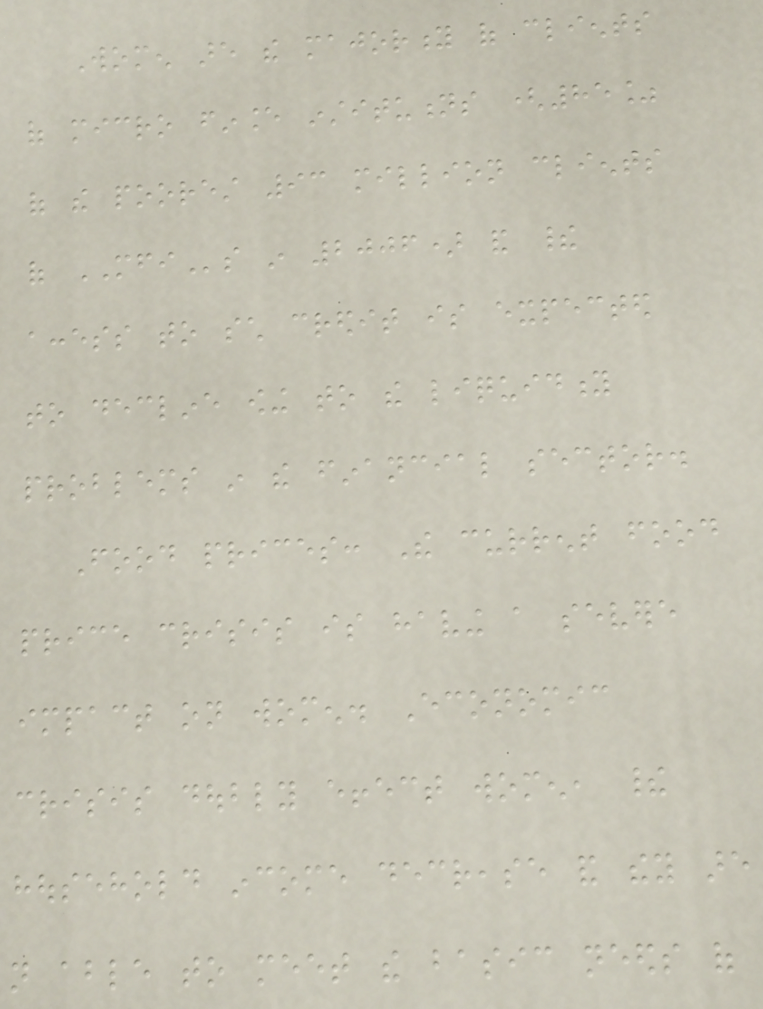Women are the majority of clients
of micro finance institutions (85%
of the poorest 93 million clients
of MFIs in 2006) and their
access to such credit is expected
to decline owing to the liquidity
problems in the financial sector.
Food prices: The current food
price crisis is having a severe
impact on women. Economic
crisis doubly effect women, their
household income decrease and they are
not able to meet the basic needs of
